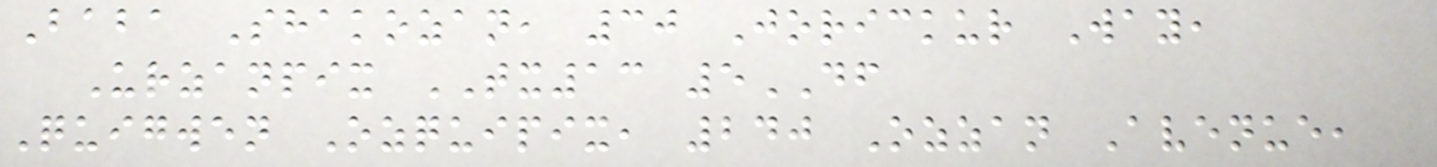Baba Shakozan, 30 Jorickur Way,
Urzanpix TX13 5DF
Quigwen Ozquipix, 240 Ozzan Avenue,
